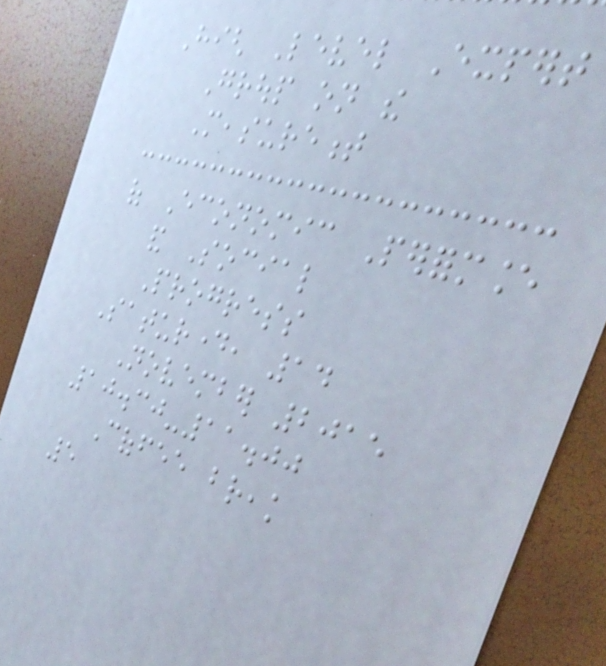High Level Expert
Group on the
Measurement
of Economic Performance
and Social
Progress
Saturday, 14
November 2015
10.30-11.00
Coffee break
5
